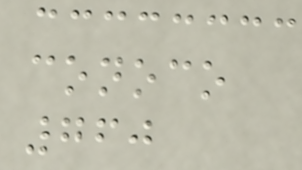conoco
760
